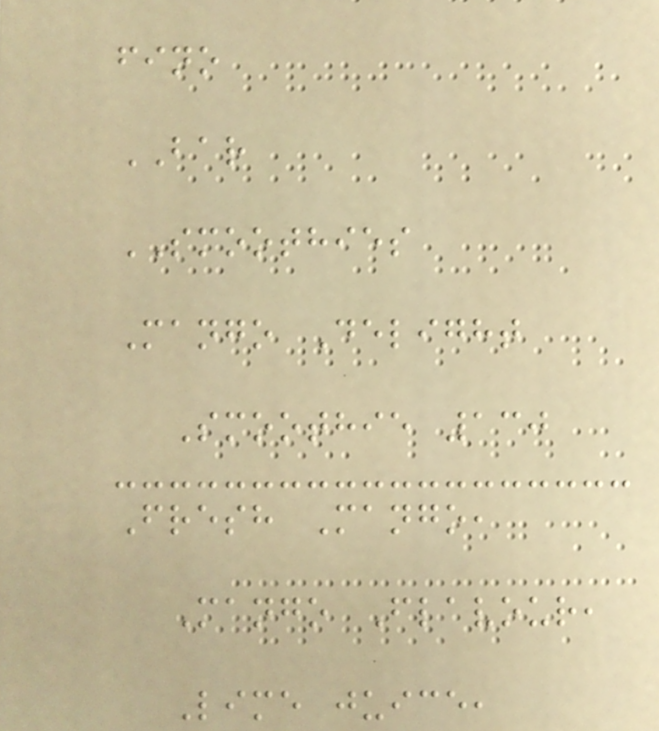fino
BAR
SMOOTHIES
Mango Delight
Smoothie 130
Fresh Mango,
Mango Flavour,
Lime juice,
